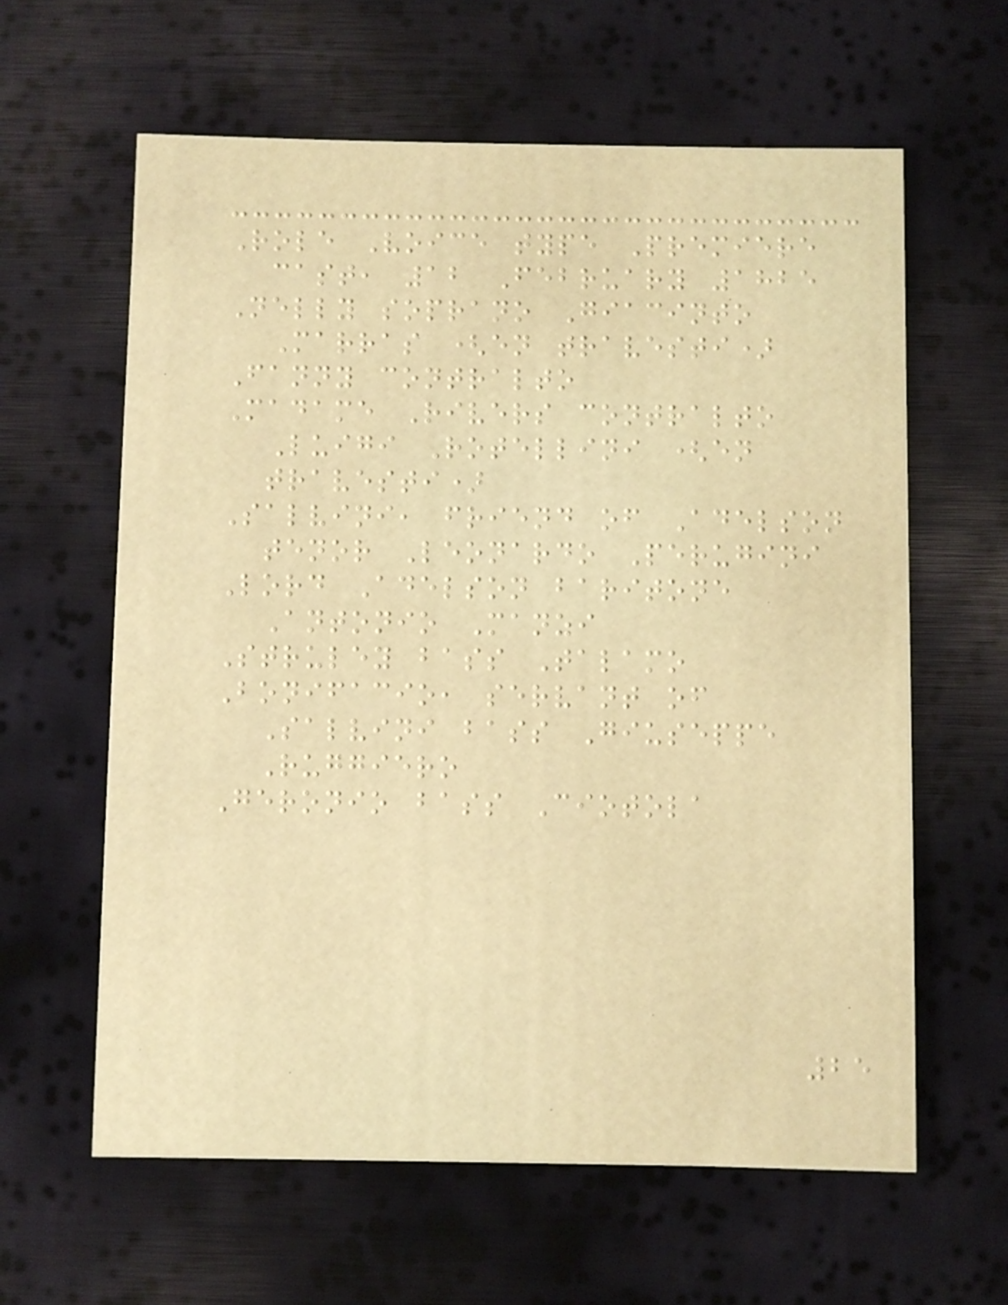Role Voice type Premiere
cast, 12 February 1825
Nelly soprano Giacinto
Marras (en travesti)
Fanny contralto
Madame Rivers contralto
Luigi Rotellini (en
travesti)
Salvini, friend of Adelson
tenor Leonardo Perugini
Lord Adelson baritone
Antonio Manzi
Struley bass Talamo
Bonifacio, servant of
Salvini bass Giuseppe
Ruggiero
Geronio bass Ciotola
25
